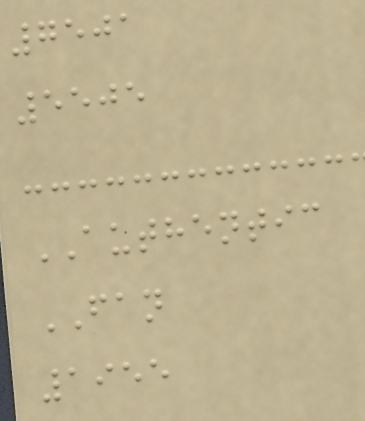7501
5505
AUTHENTIC
FAN
1955
